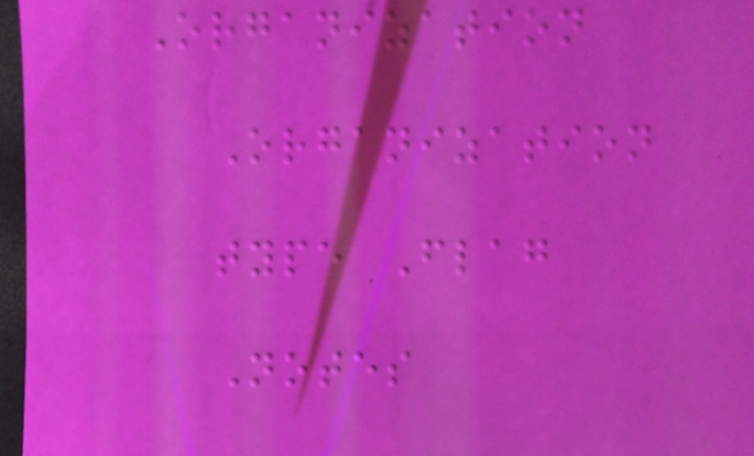Organization
Organization
type Flag
Notes
